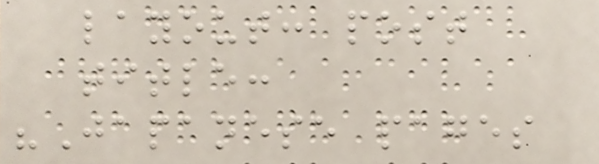layout: post
title:
"Japanese pages
